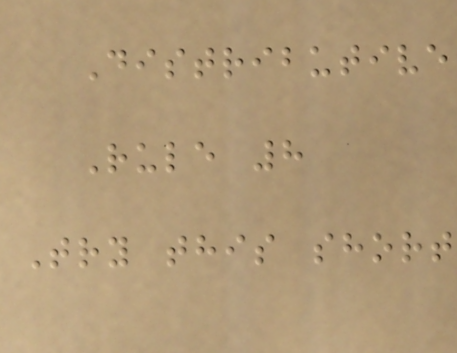Distributive
Rule 8
Try this short
